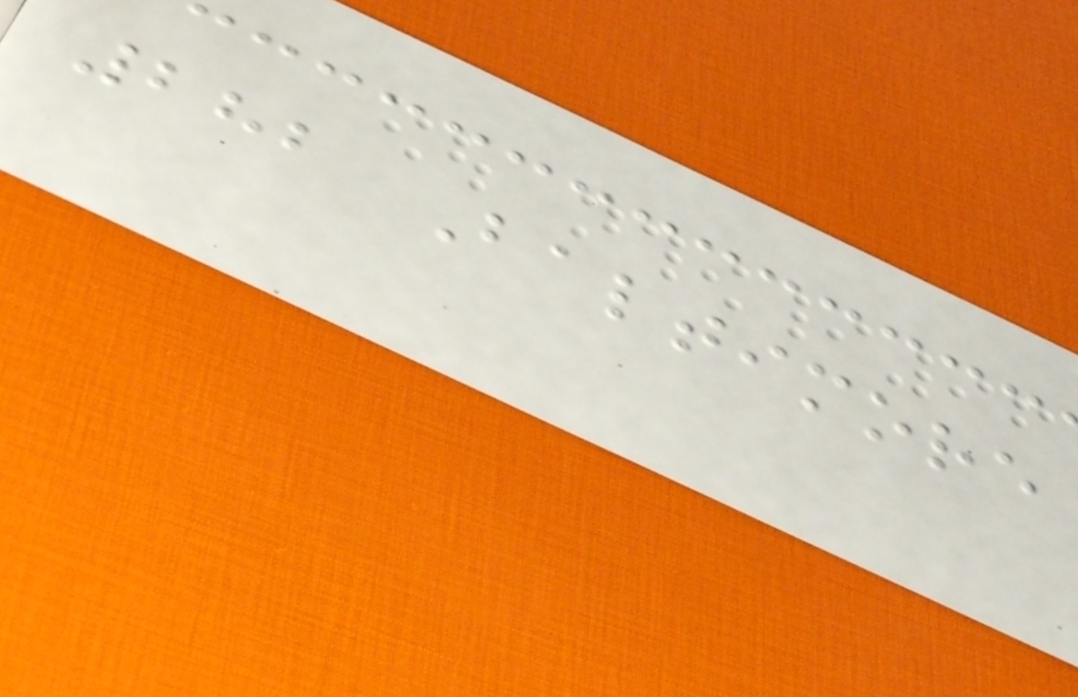282 Baltimore
